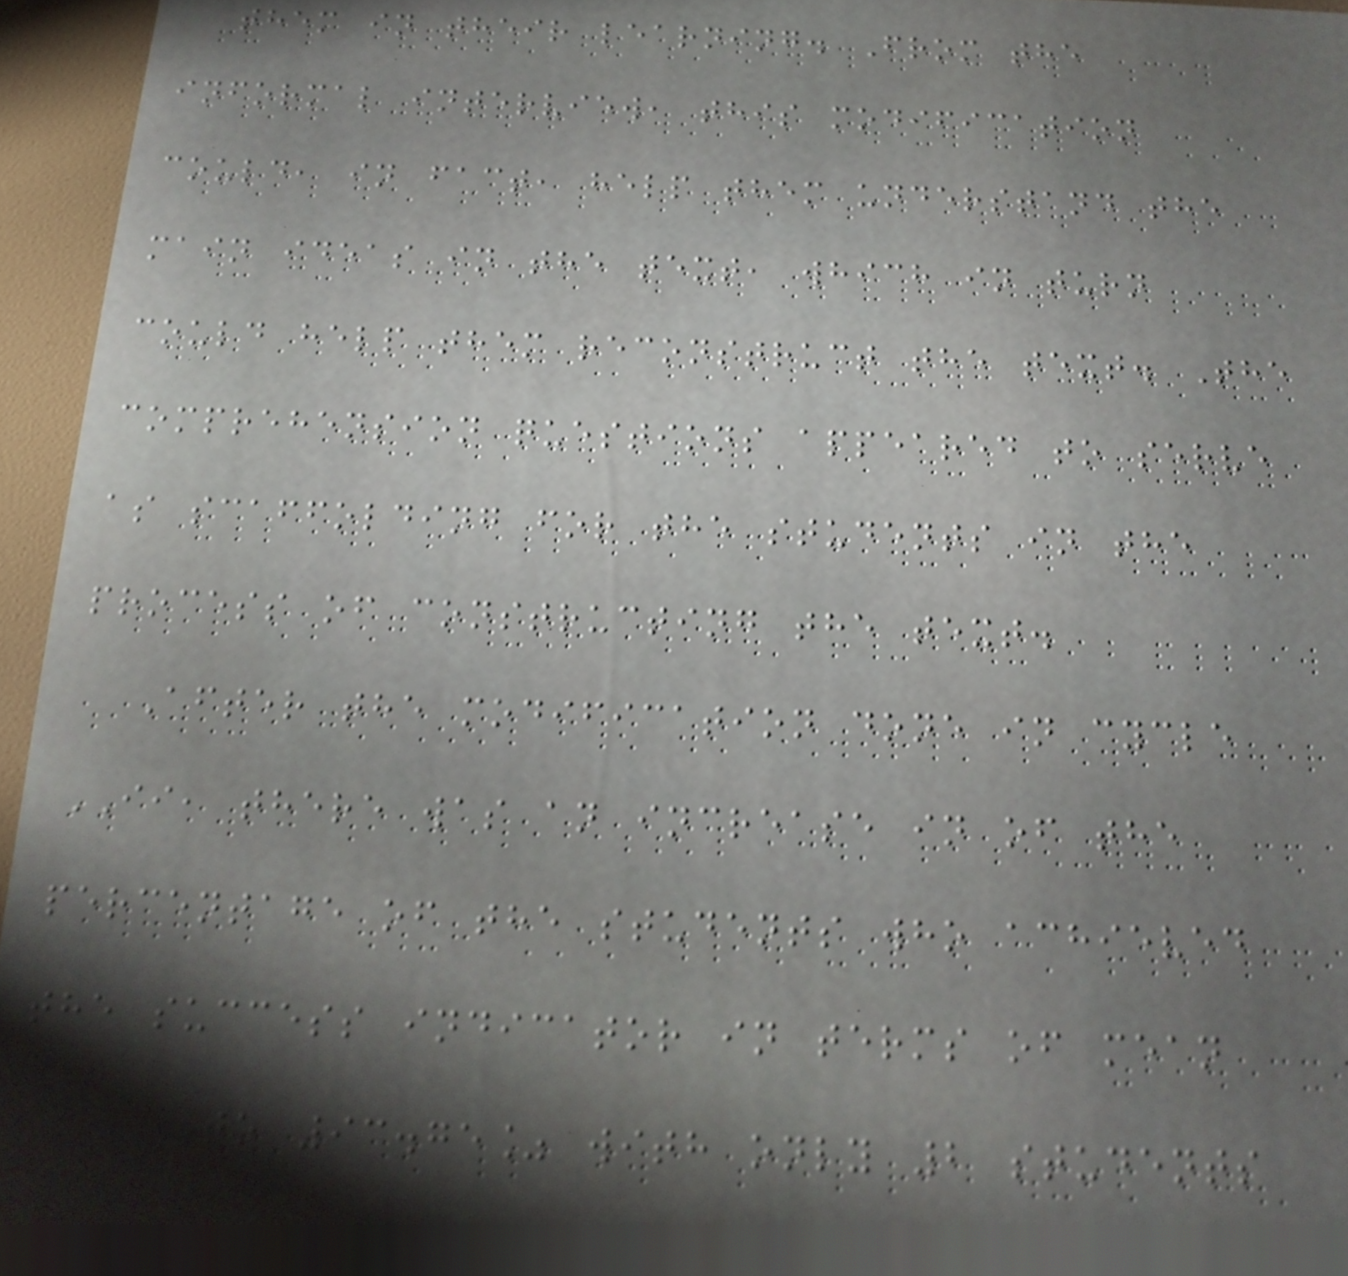them in their learning. From the
informal interview, this modification
could, in fact, help them understand the
main ideas in the text, which in turn
could help them reconstruct the text. The
comprehension questions appeared to serve
as scaffolding for the students in the
process of constructing the text.
After the modification done in cycle
II, there was an increase in of the
percentage of the students who achieved
the success indicator in terms of mean
score to 93.75% with only 2 students
